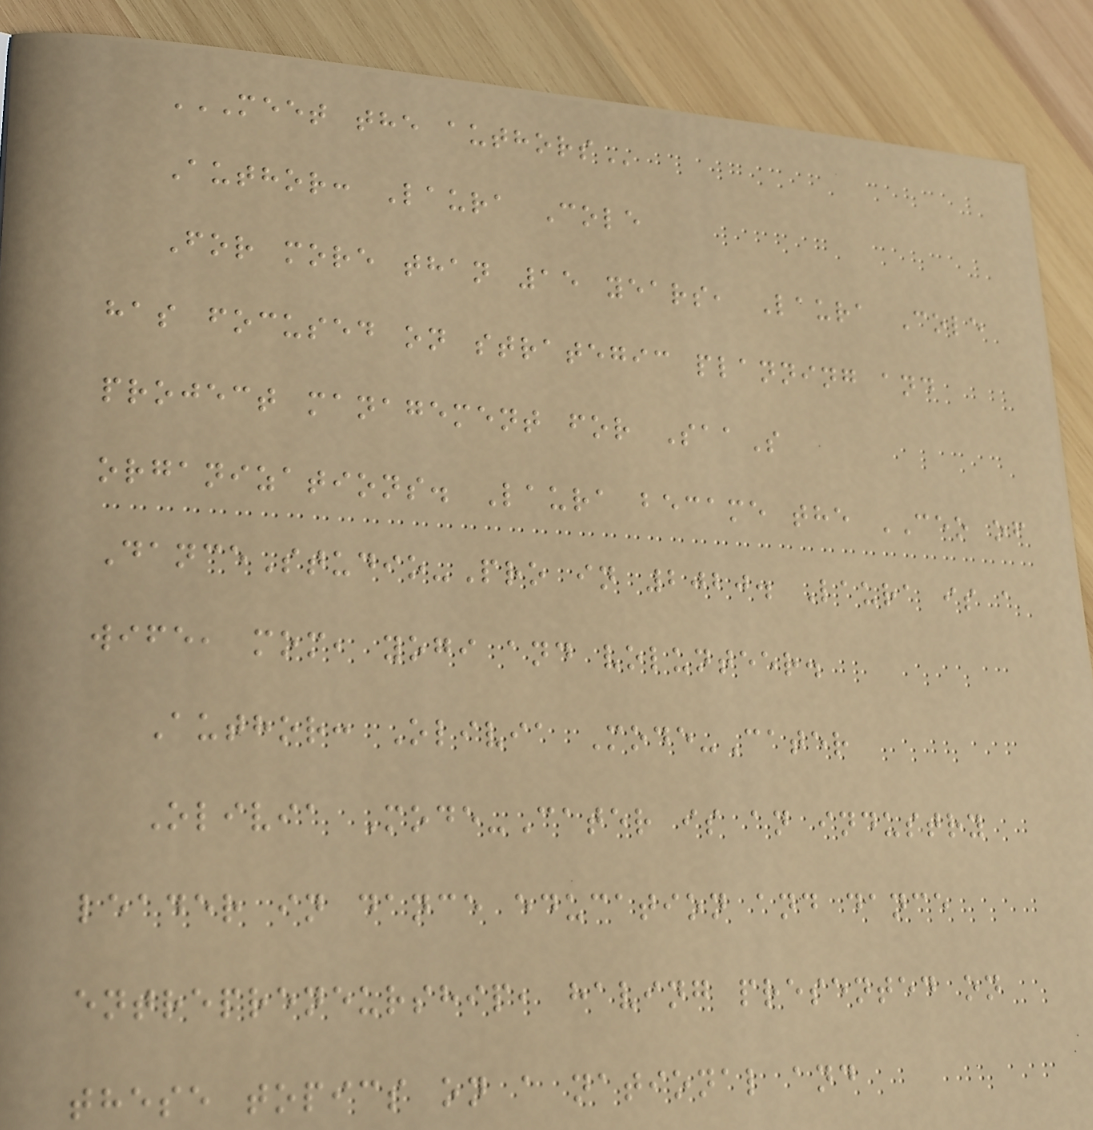MEET THE AUTHORS
Author: Laura Cole
For more than 15 years, Laura Cole
has focused on strategic planning and
project management for SaaS
organizations. Laura became the CEO of
DanceStudio-Pro in 2020. Laura is a
wife, mom, yogi and volunteer.
Author: Olivia Mode-Cater
Olivia Mode-Cater is an industry
leader in dance education and dance
entrepreneurship, having presented on
these topics on a national and
